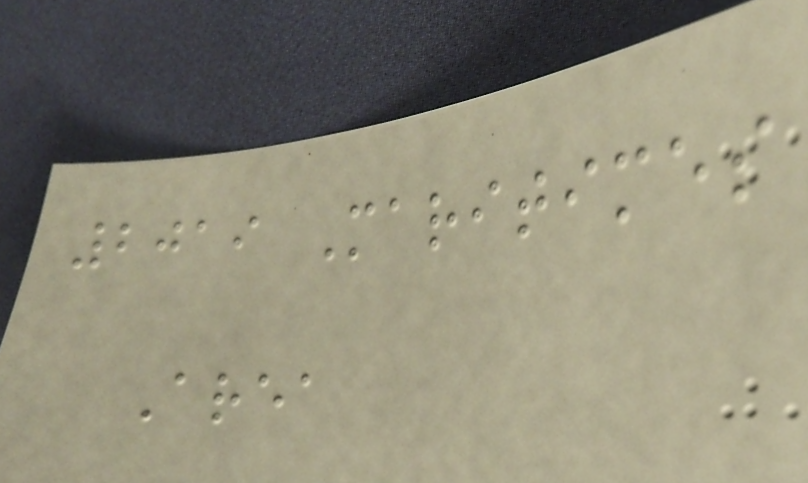2019 Maritimes
Area
